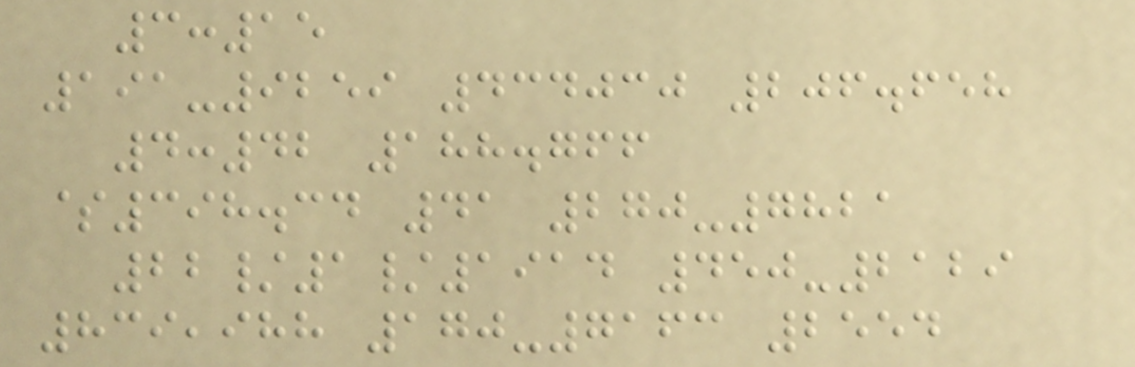3:15
191-9259 434030 206.658
4:42 188.766
$398.34 41 270-7821
22/1/1914 450-2129
839,988 170-7163 2554
